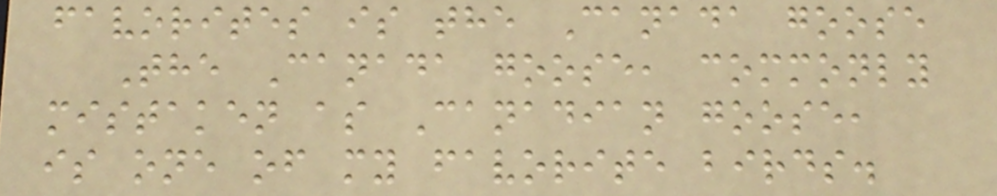favorites is the Canada goose
The Canada goose, commonly
mistaken as Canadian goose,
is one of my favorite birds.
